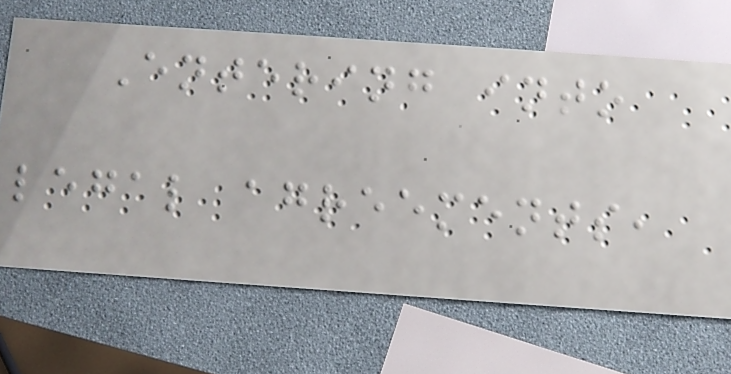Entering into
legal agreements,
